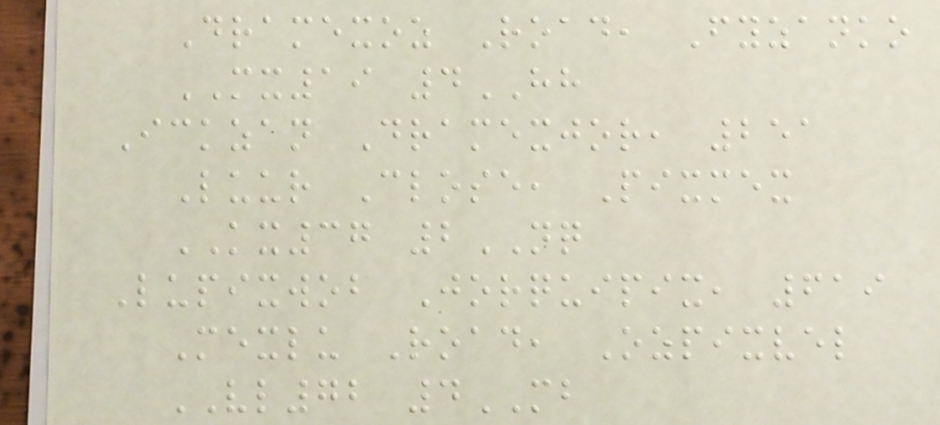Dramexoz Road, Fyzanko
MX19 4HH
Ickzan Dramexjor, 251
Luur Close, Pixmex
KX37 2NQ
Lupixwob Jorquipix, 619
Mexlu Road, Ozpixvel
VL72 4MB
